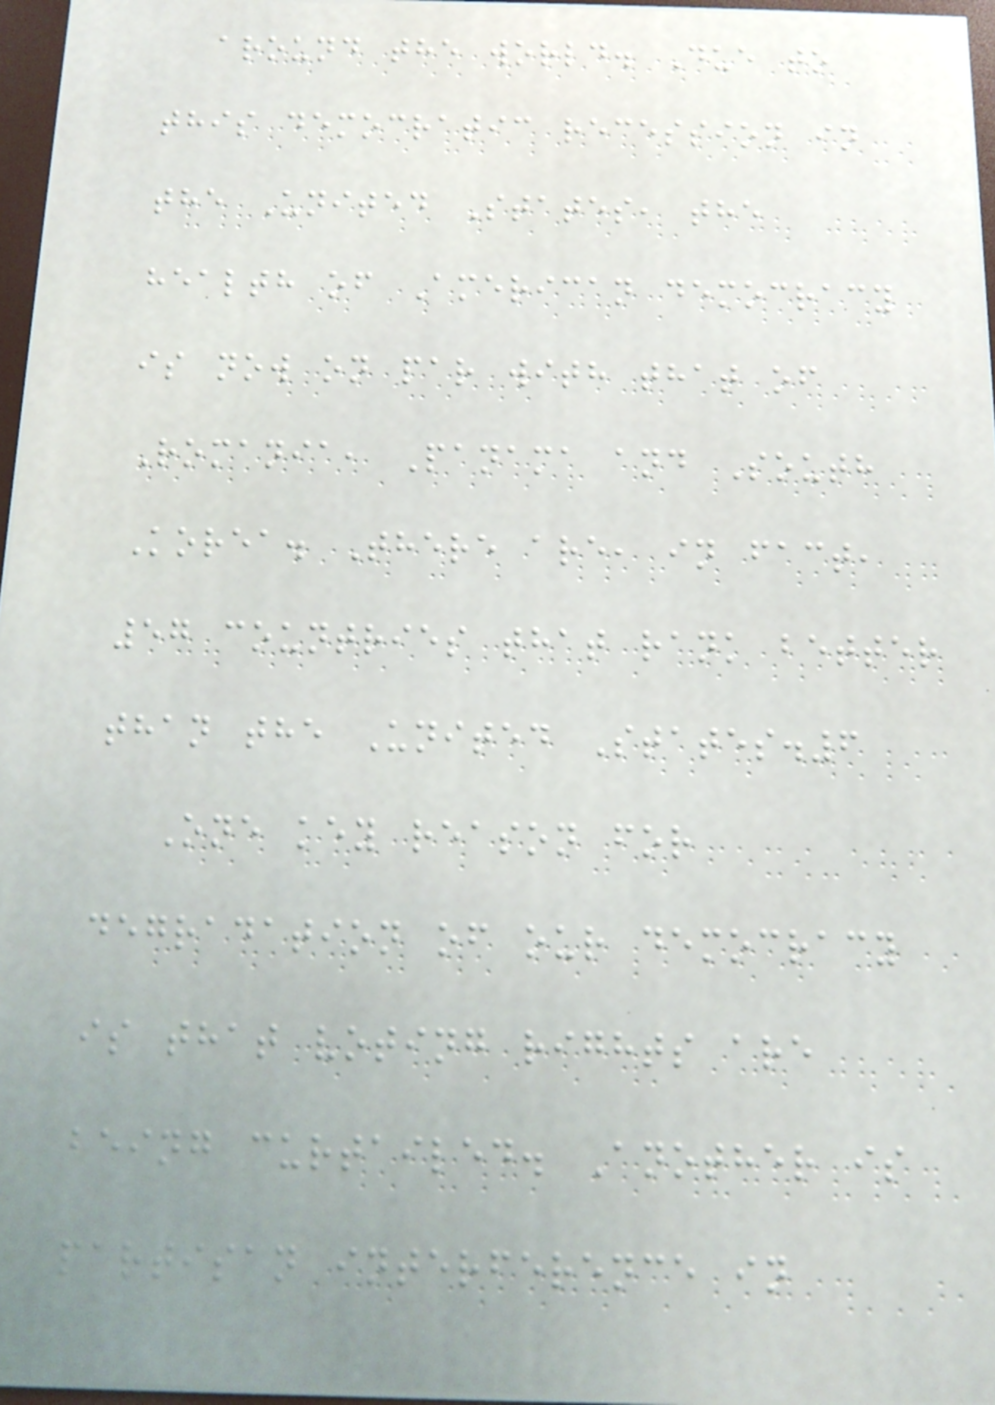around the world. Due to
this democratic recession in
the United States, the
health of American democracy
is now on par with that of
Romania, Panama and South
Korea. There are, in fact,
57 countries that rank better
than the United States.6
One key reason for
degradation of our democracy
is that voting rights are
being curtailed. Another is
partisan interference in
